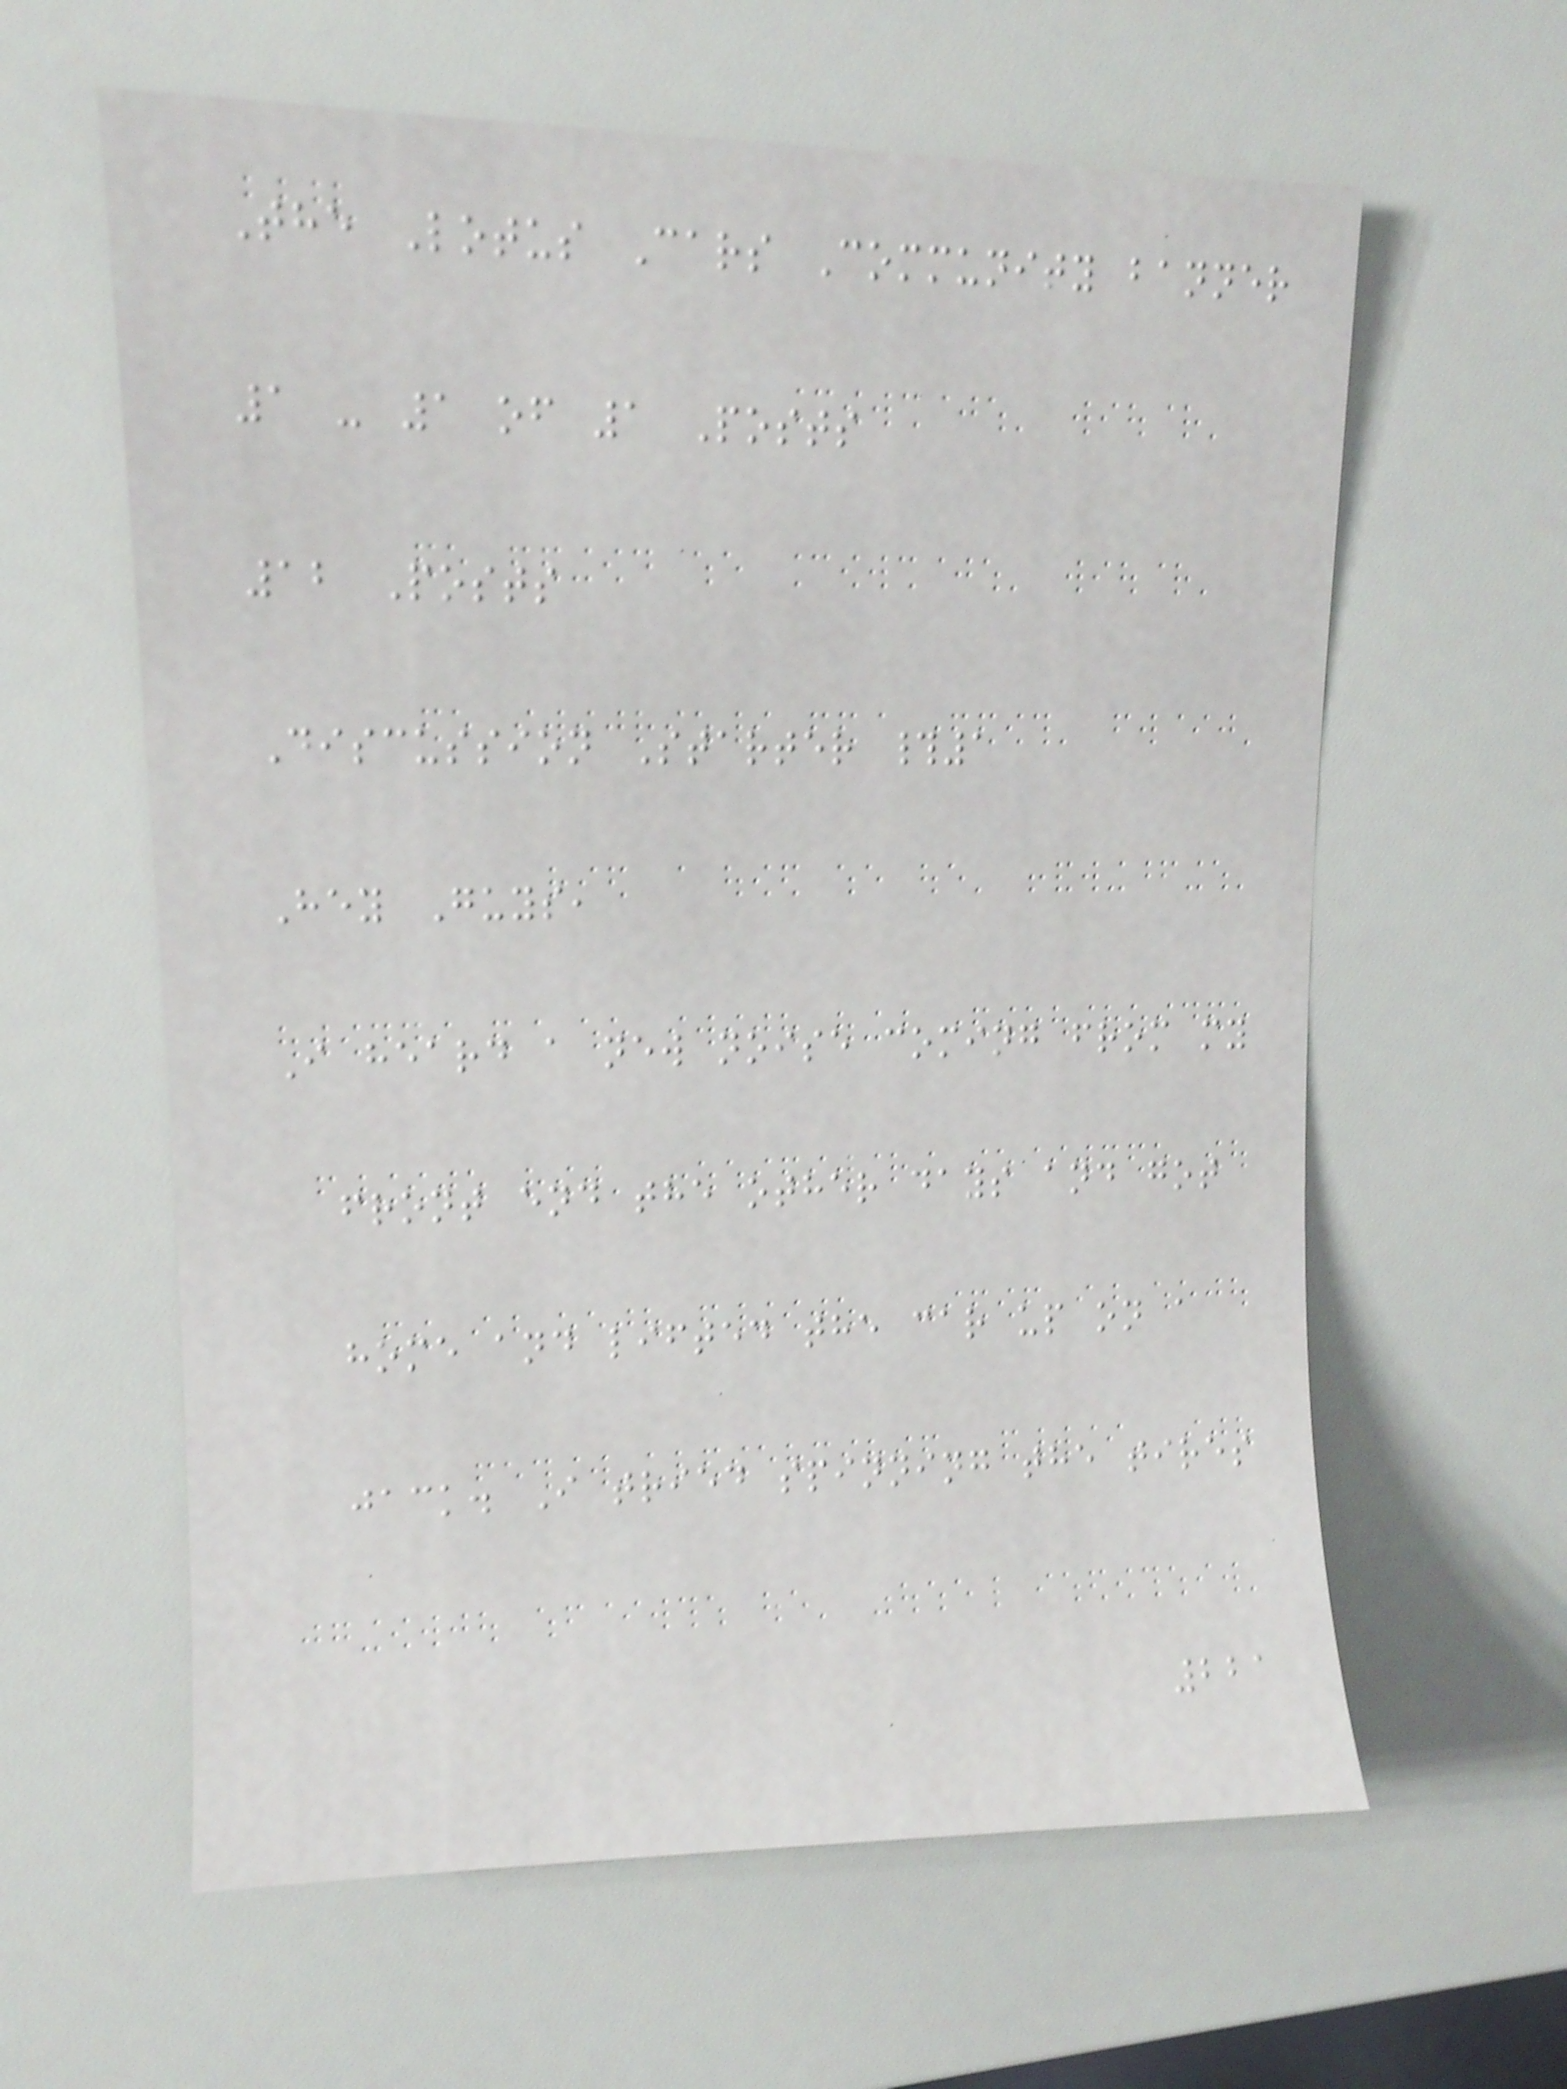The Lotus Cars Community banner
1 - 1 of 1 Posts
12 Posts
Discussion Starter #1
Hey Guys,
I heard a new noise coming from my
front end the other days and got
home and lifted the car up on a
jack. I tried spinning the tires
221
